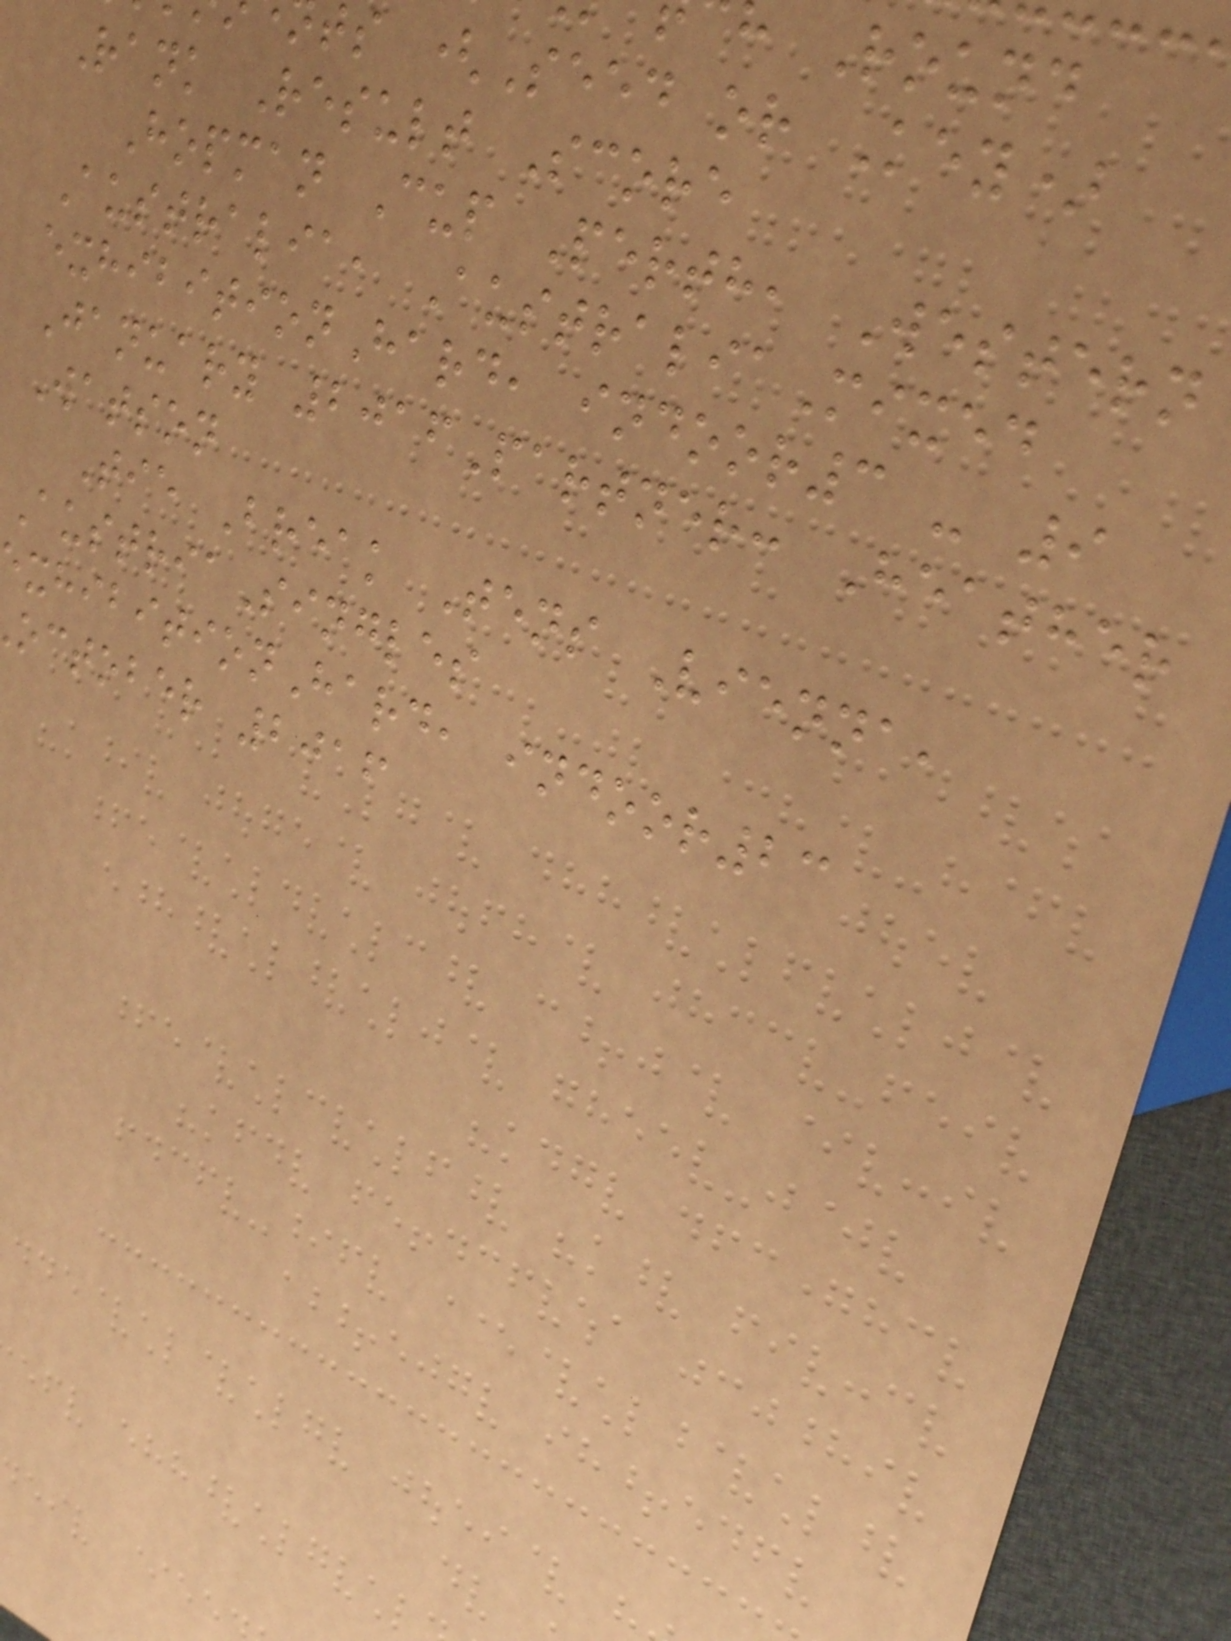h Round
ts (Seed or Key)
Rank Result Score
Hopman Cup Perth, Western
Australia, AustraliaMixed
exhibitionHard, indoor3 - 9
January 2016Partner: Heather
Watson
Tie Break Tens Vienna,
AustriaSingles
xhibitionHard, indoor23
october 2016
